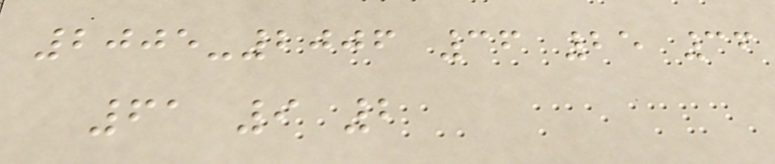2005-2006 36 25 36
61 9 2
